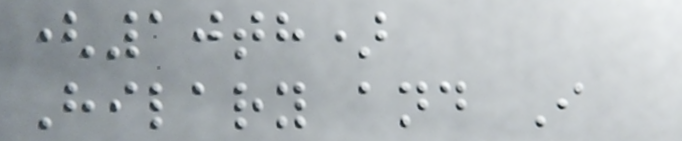(10th)
Hilary and I
